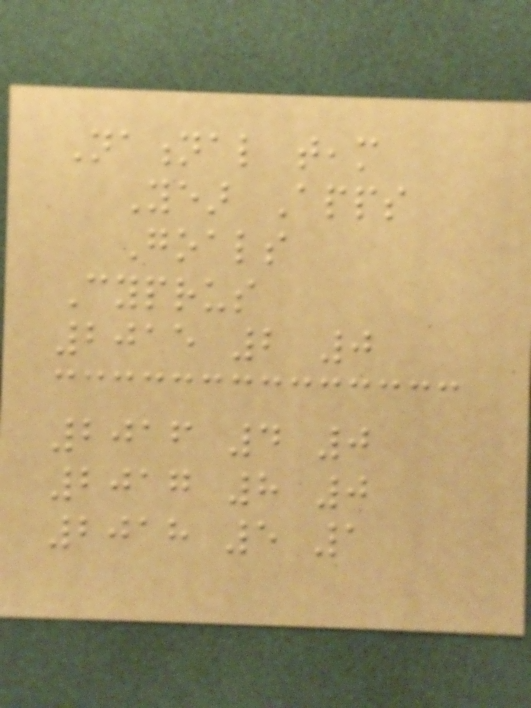National team
Year Apps
Goals
Cyprus
2015 2 0
2016 4 0
2017 8 0
2018 5 1
